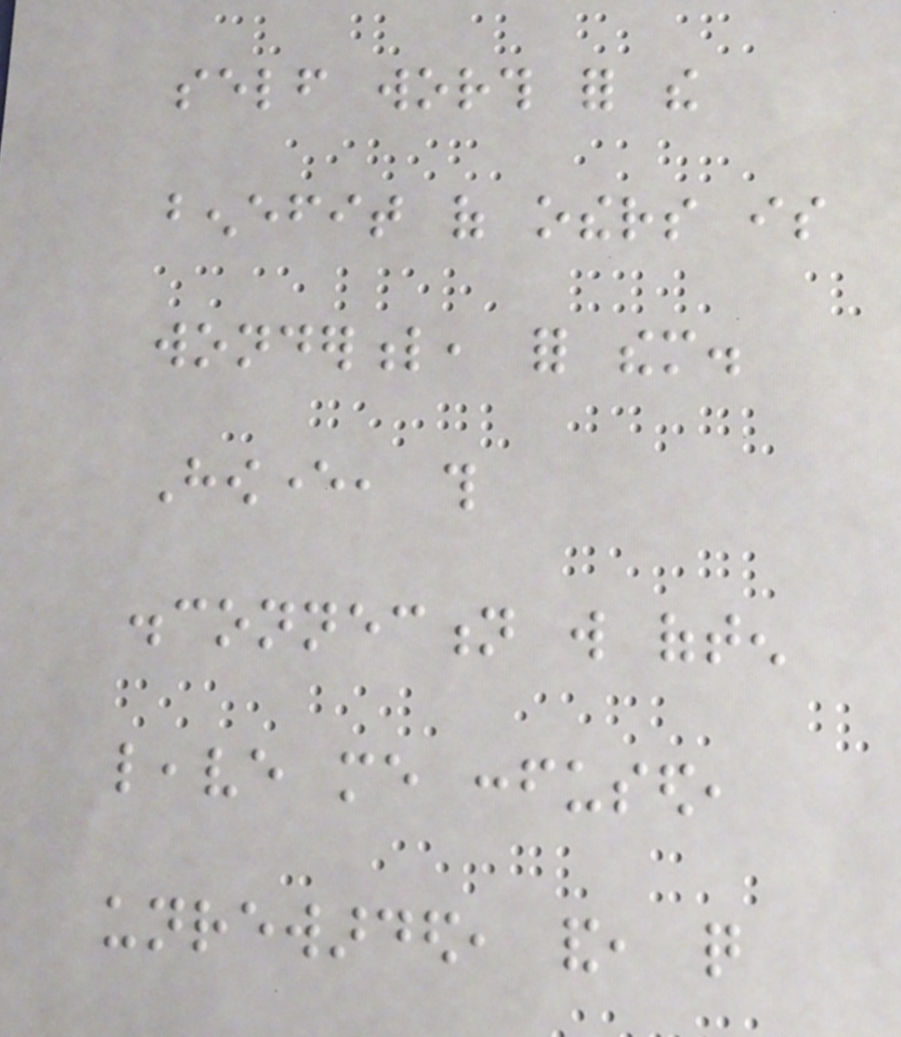self worth for the
benefit of others is
wonderful, for them.
However, this
disconnection will often
leave me confused,
unrewarded, and, quite
